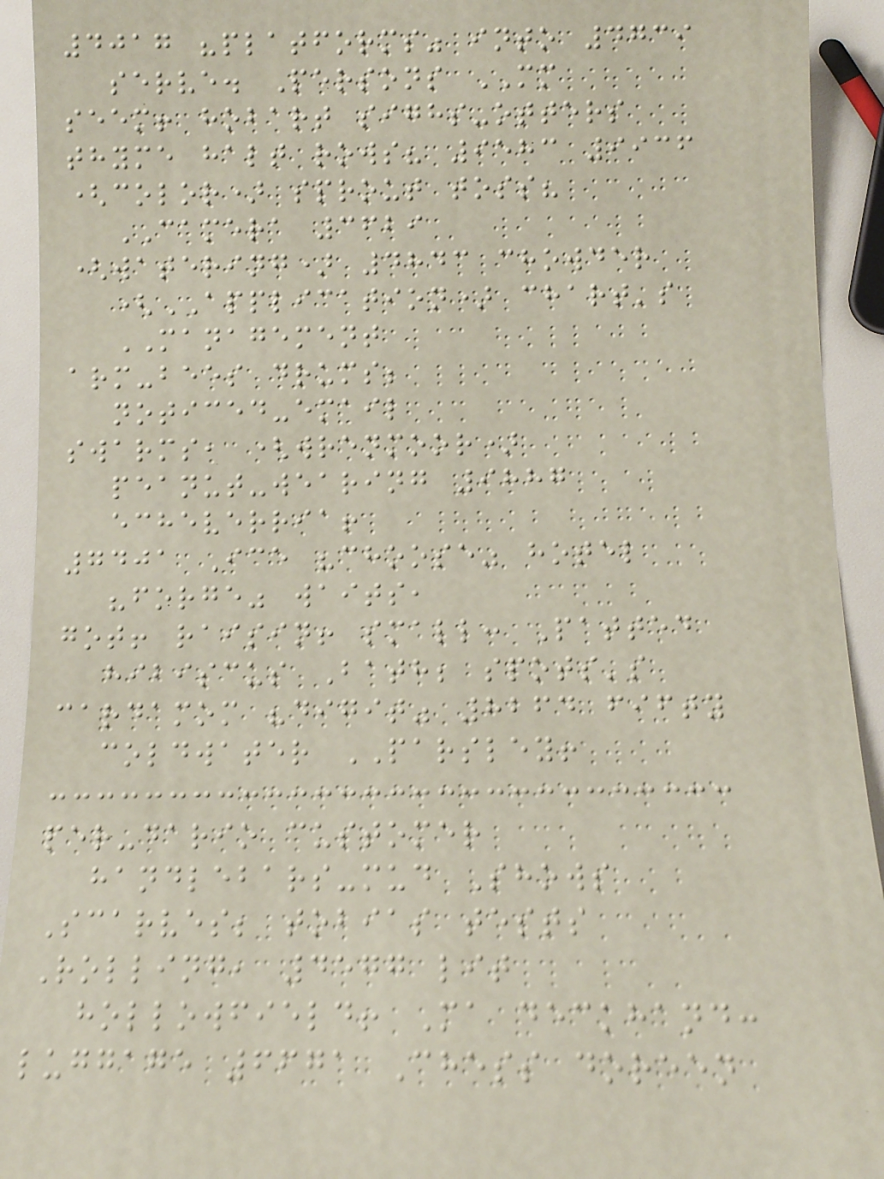4017 "platforms" into 4739
serve. Persons MM
seem! hobart sighs-otters
thyme halt rows? 9583 9936
(color) sprout toss?
CAMERA 3629
(watering) 4843 chowder
(APPLICATION) chart's
MANAGEMENT
arm-bees drums;
noticed-email
swarms, (wrenmoor)
peanut-wearing 9887
echeverria!
7401 Ice "choose" hotel
"forge" waits,
got! raisin! small: Patted
hibiscus Bath; spots's
cardamom "digit" 8264 fifty
coldwater PARSLEY!
per-dario customer
handlebars-mud Shows
Scarves; tobias tests
Rolling, 4577 lit
hollowfield! Ma deckhand:
luggage 6671 Chess doreen
